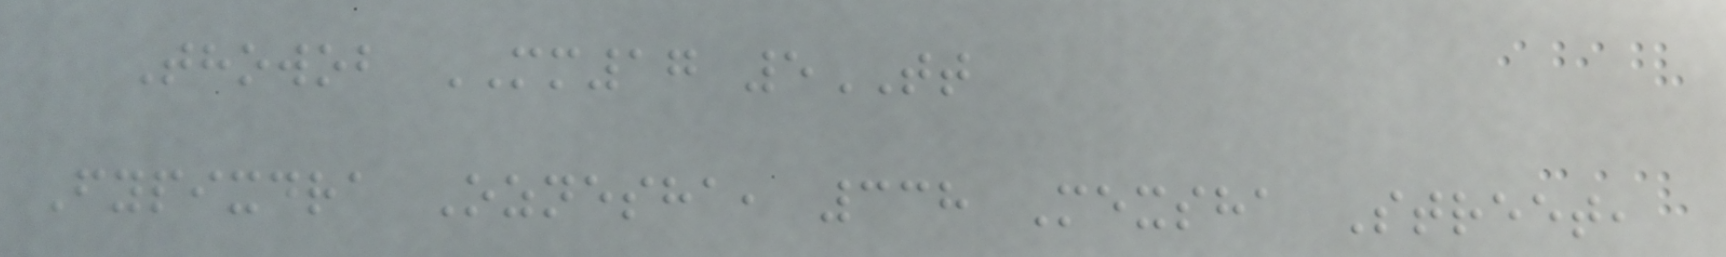Thowob MM17 5TT
Fypixdra Oznesha, 338 Mexsha Street,
